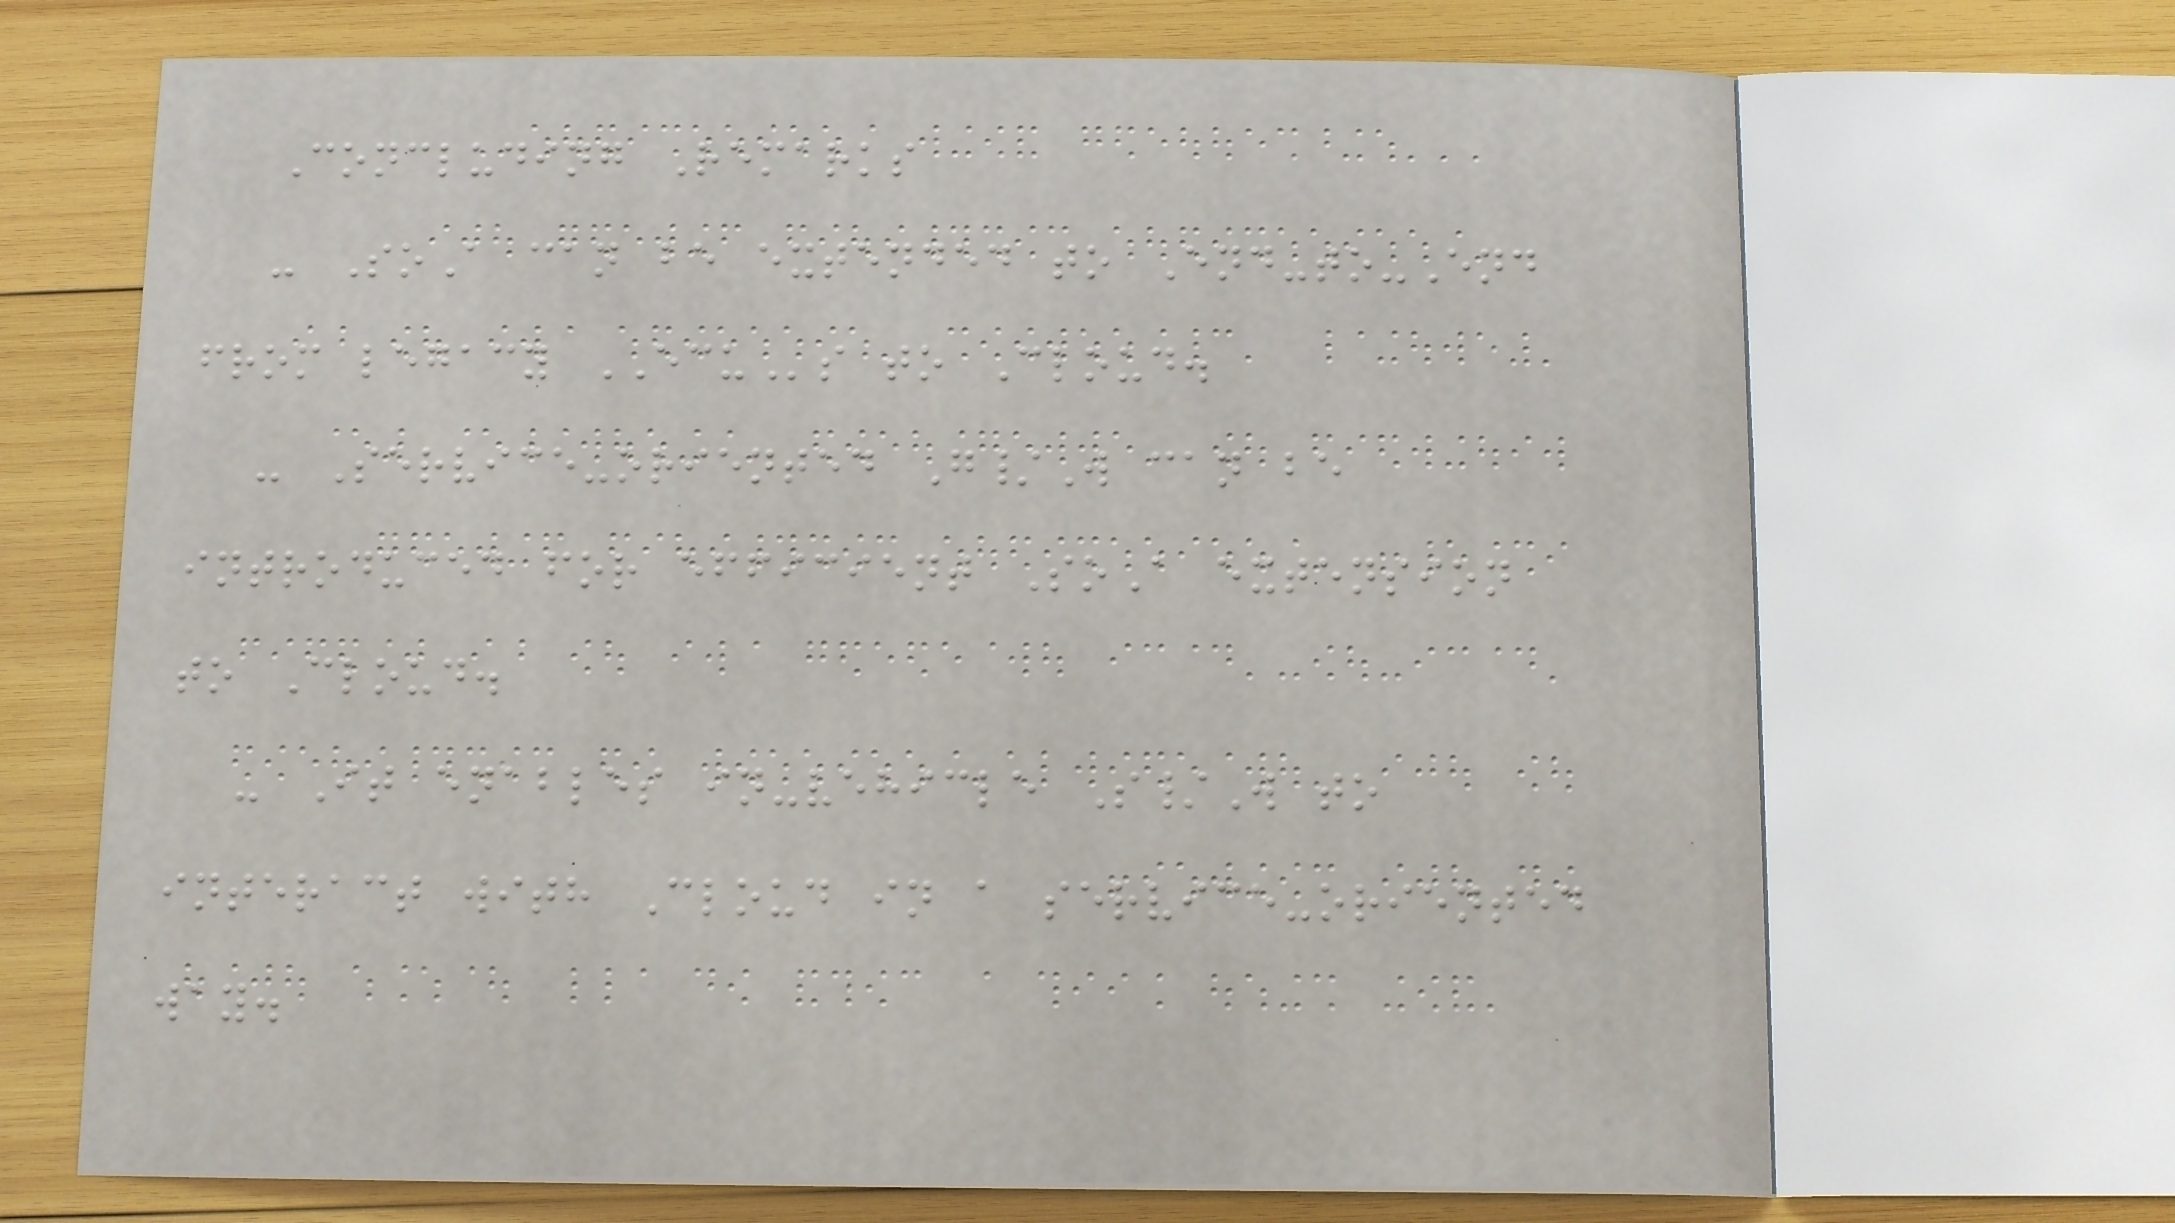Concluding Remarks
- SoA can be extended to End-to-End
from legacy ECUs to Cloud.
- Service-oriented G/W can be
introduced for efficient SoA extension
to Cloud.
- It enables in-vehicle S/W to
interact with Cloud in a service-oriented
way.
